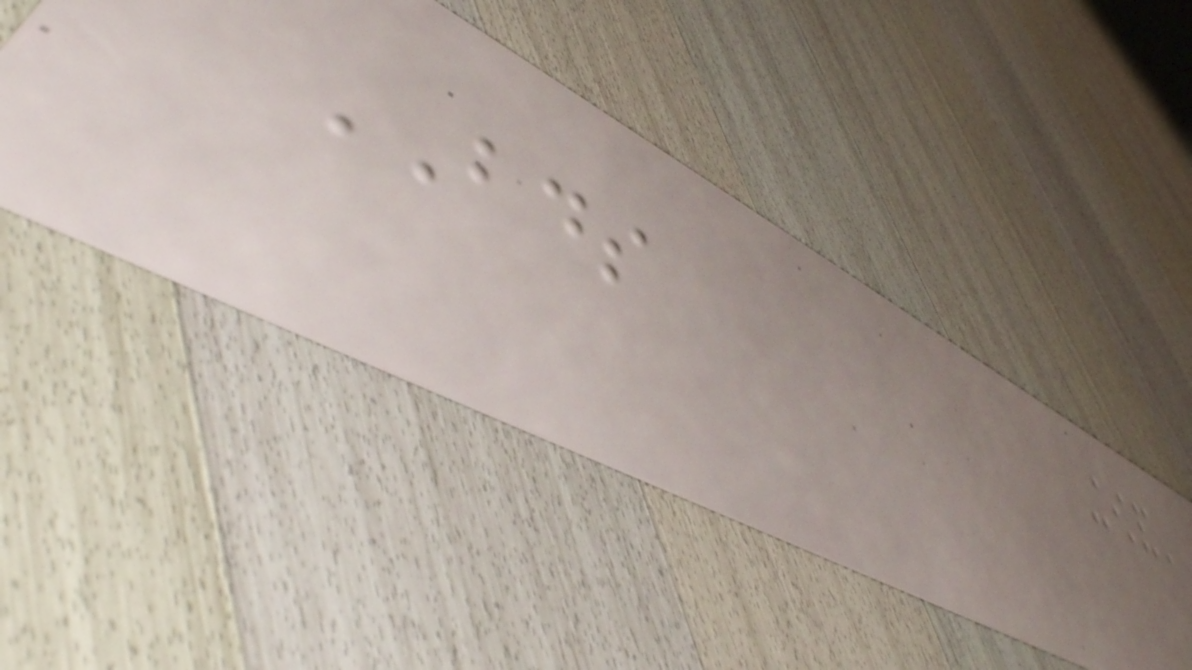BDS
